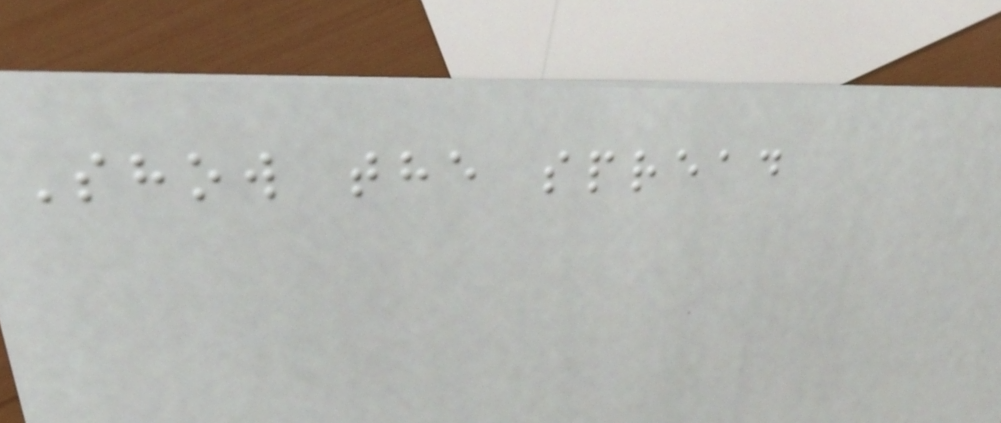Show the spread
